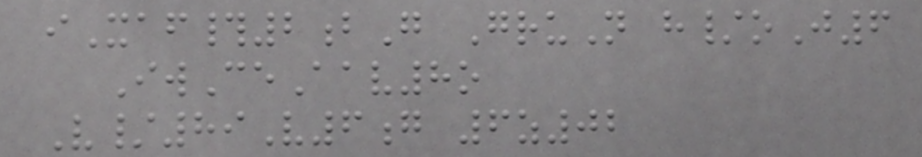iXaf#2bG GruN h/oJ6
IwCeAav8o
V/89V6g 6z02
